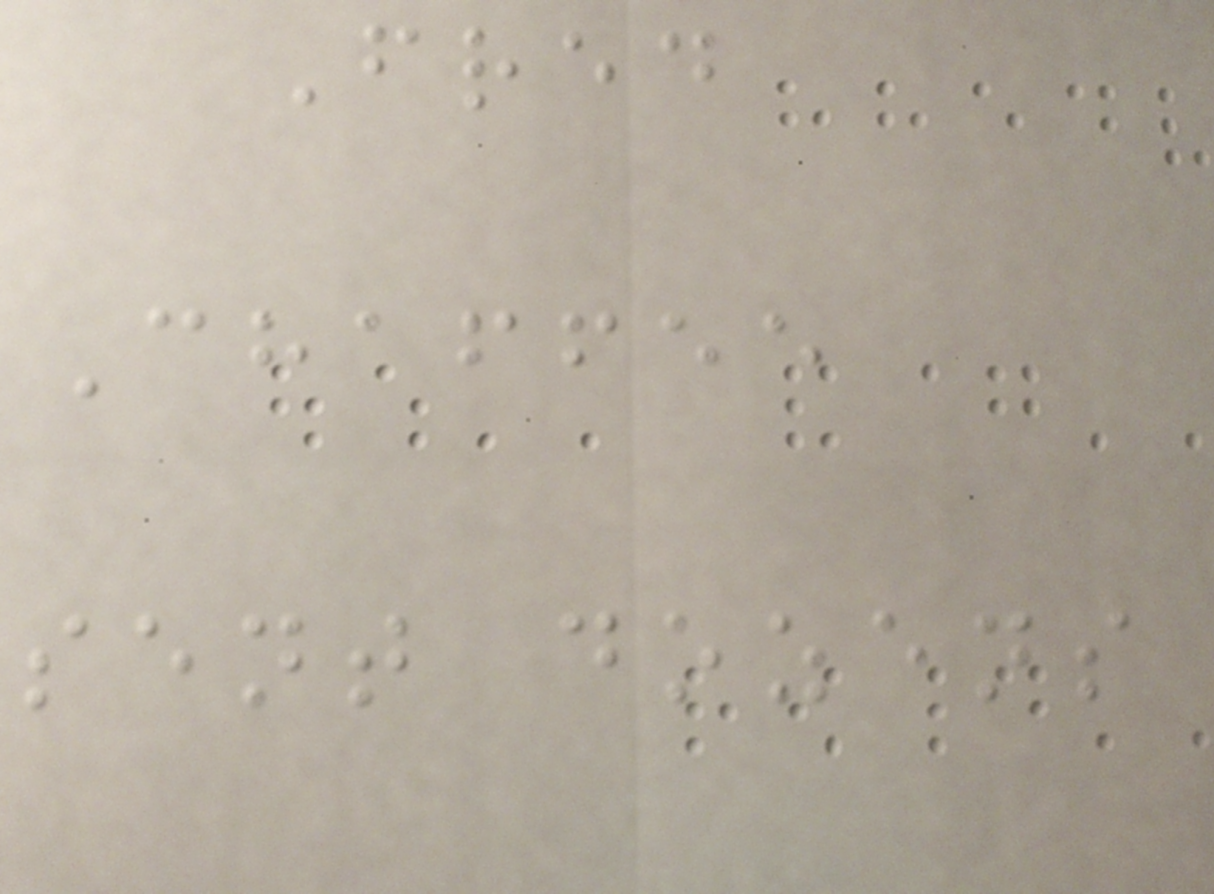Fred
Chaffee
sent dozens
